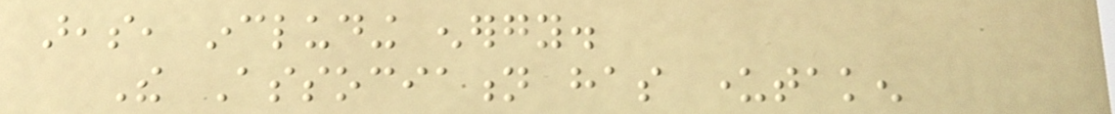areas, including energy.
The Association has undertaken
